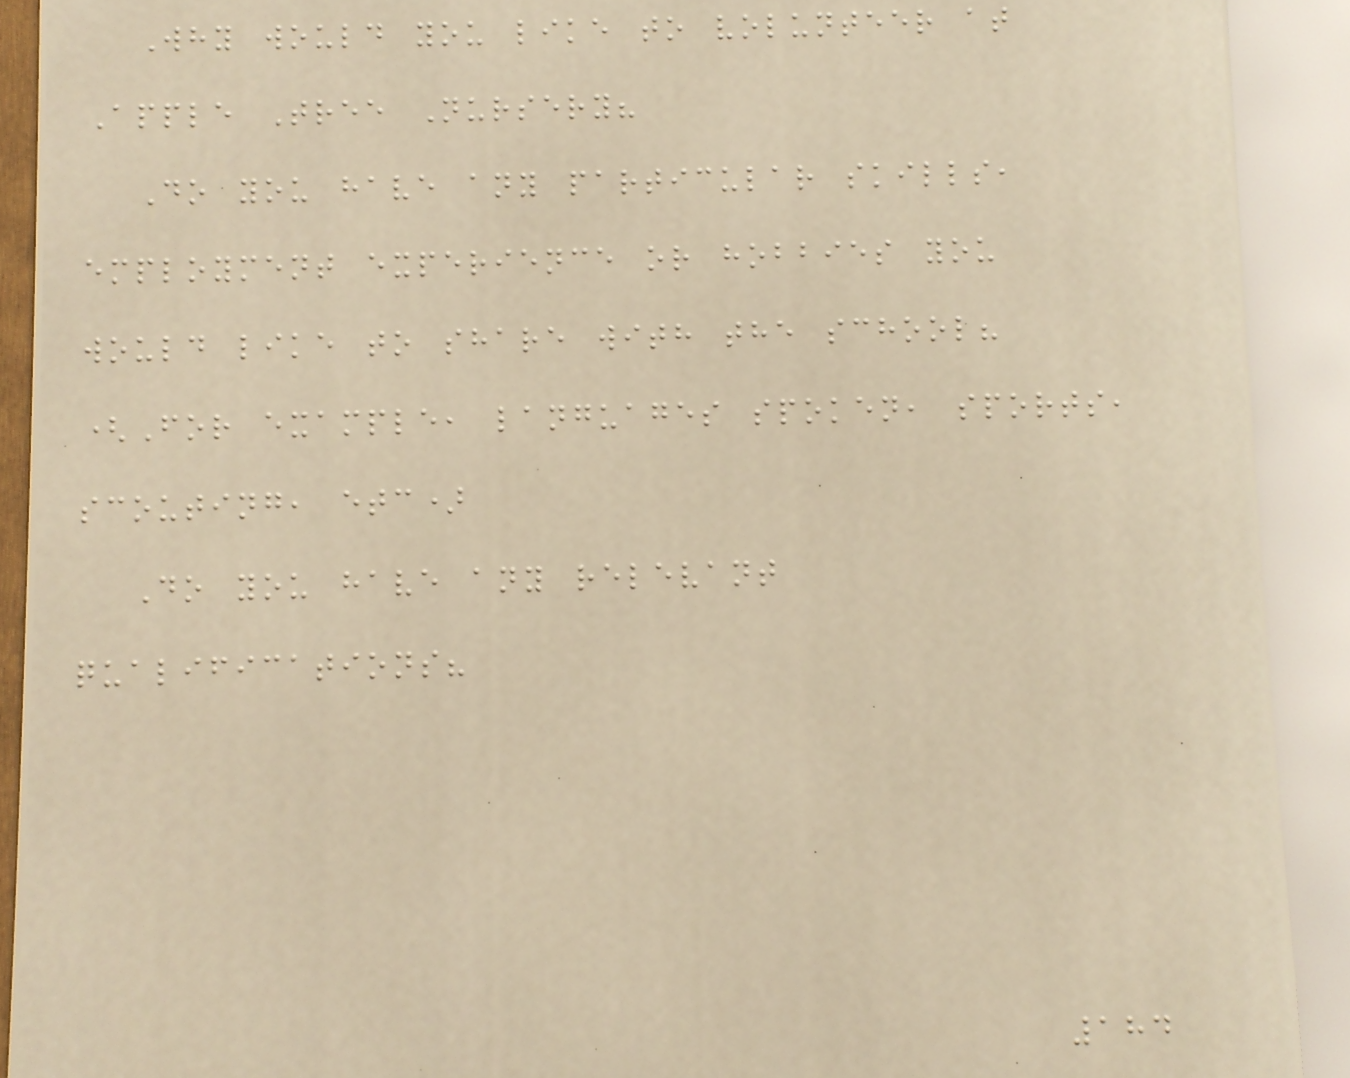Why would you like to volunteer at
Apple Tree Nursery?
Do you have any particular skills,
employment experience or hobbies you
would like to share with the school?
(For example, languages spoken, sports,
scouting, etc)
Do you have any relevant
qualifications?
184
